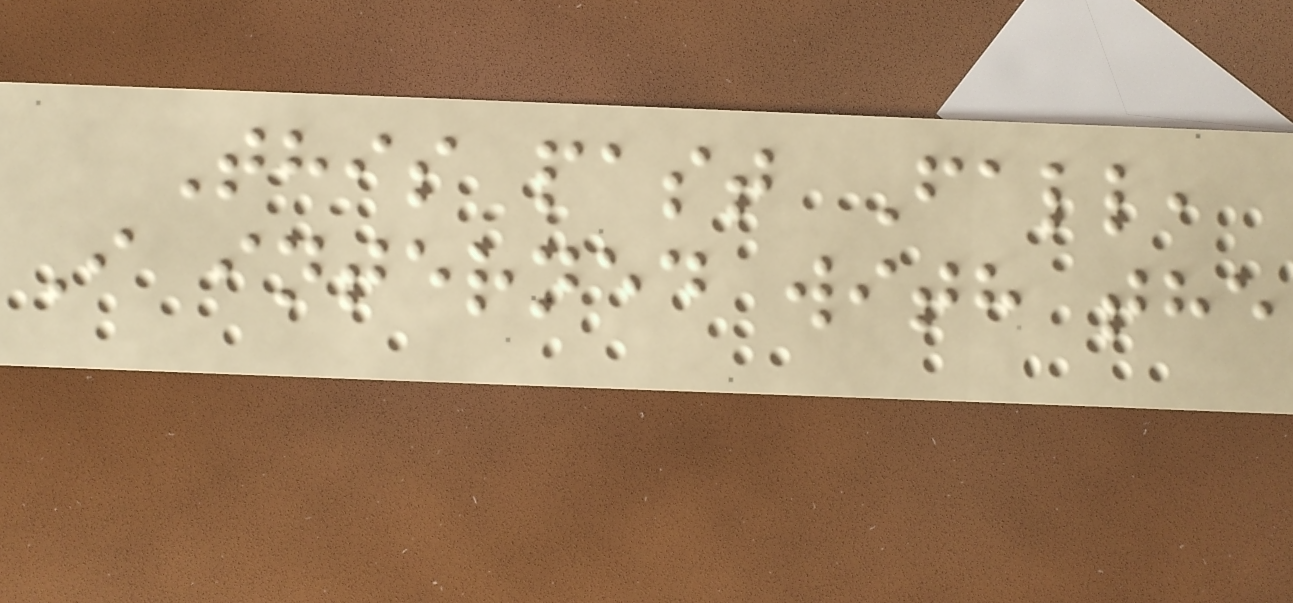This past Fall,
I interned with the
